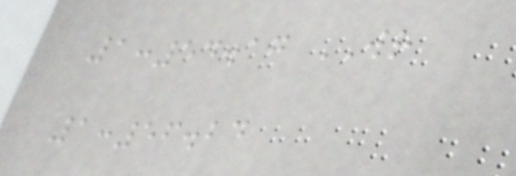1:54.17 WR
1:56.24
